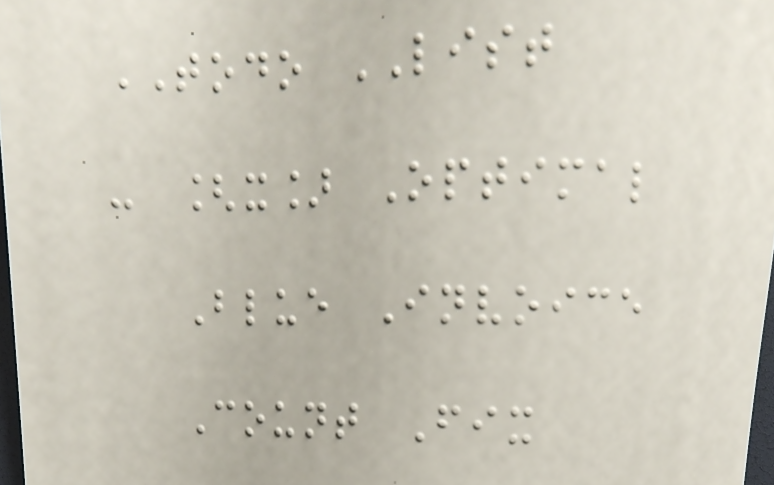TODO LIST
- [x] Optimal
Blue Invoice
Count Fix
